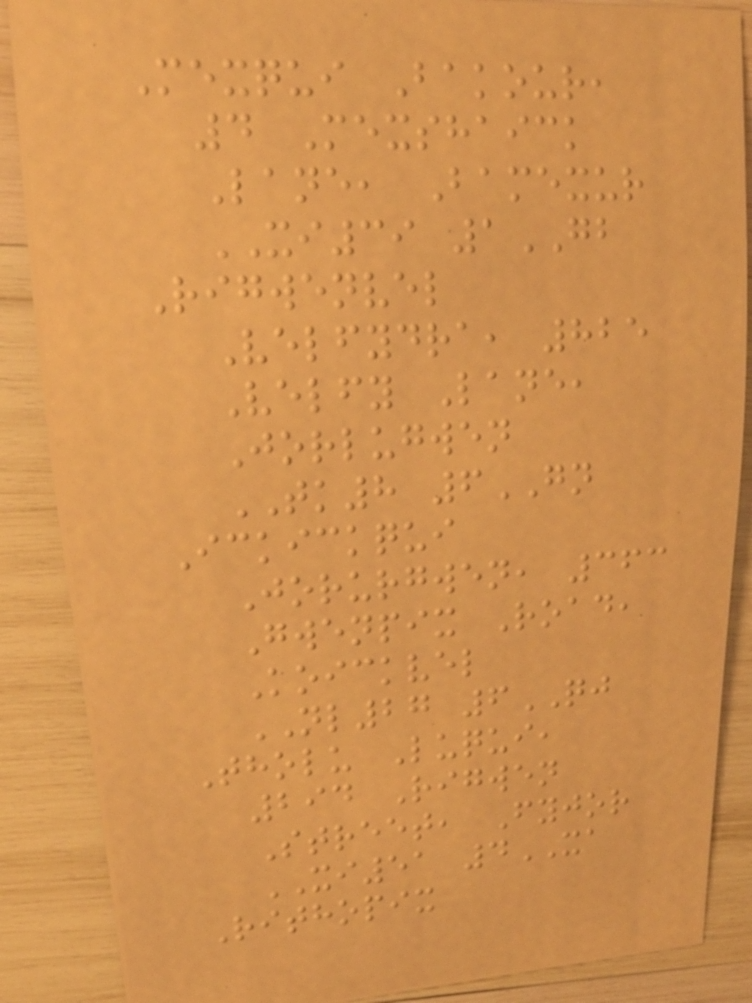Mexqui Bakour,
4 Mexshaick
Lane, Bamexur
XI39 1GB
Rigwenvel
Velfydra, 825
Velfy Lane,
Jorlugwen
TK8 6GN
Ickickqui
Jorurgwen, 363
Gwenpix Road,
Koickvel
NL27 6QJ
Tholu Luqui,
294 Rigwen
Street, Fyjor
XI51 4XA
Rithopix
